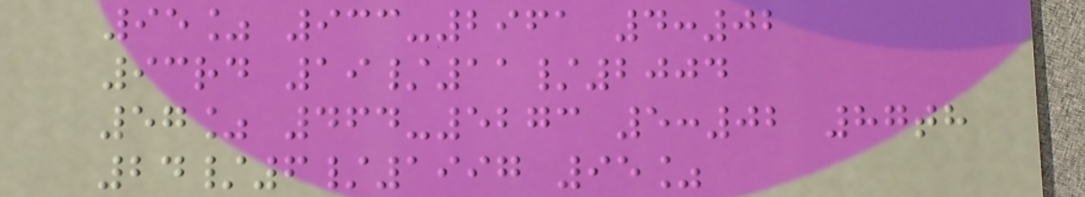95% 933-2961 4:02
93rd 19/11/2004
57% 464-5273 5:02 87th
24/6/1997 95%
